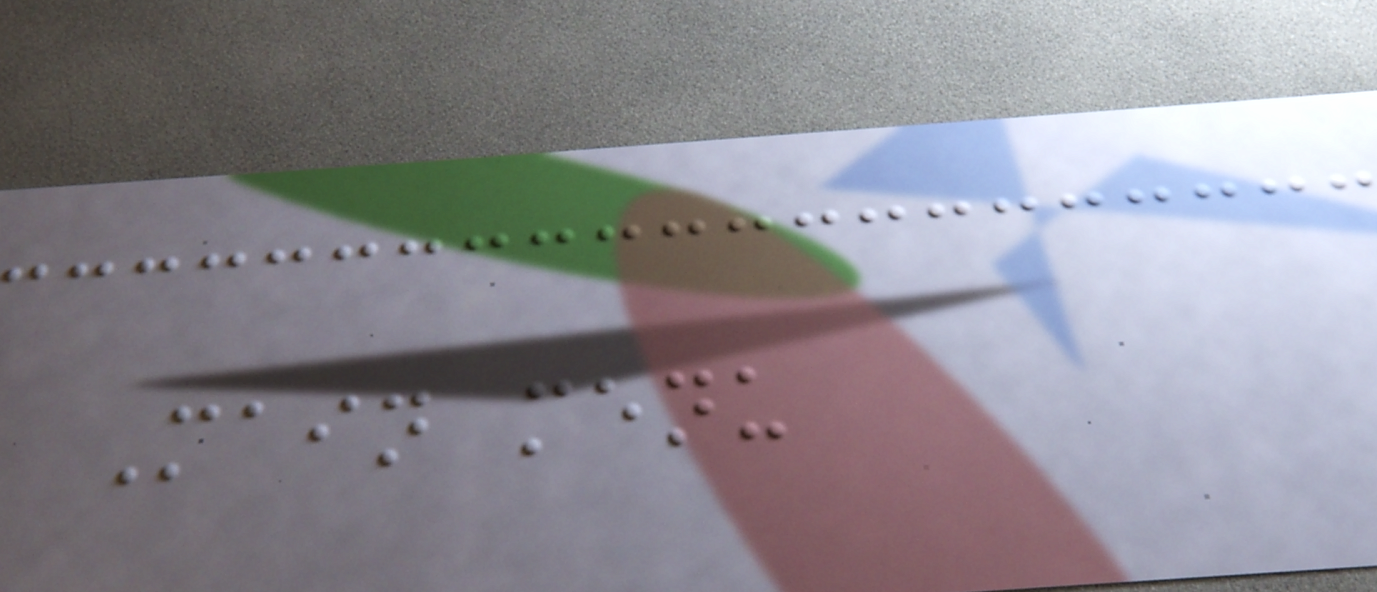Main menu
